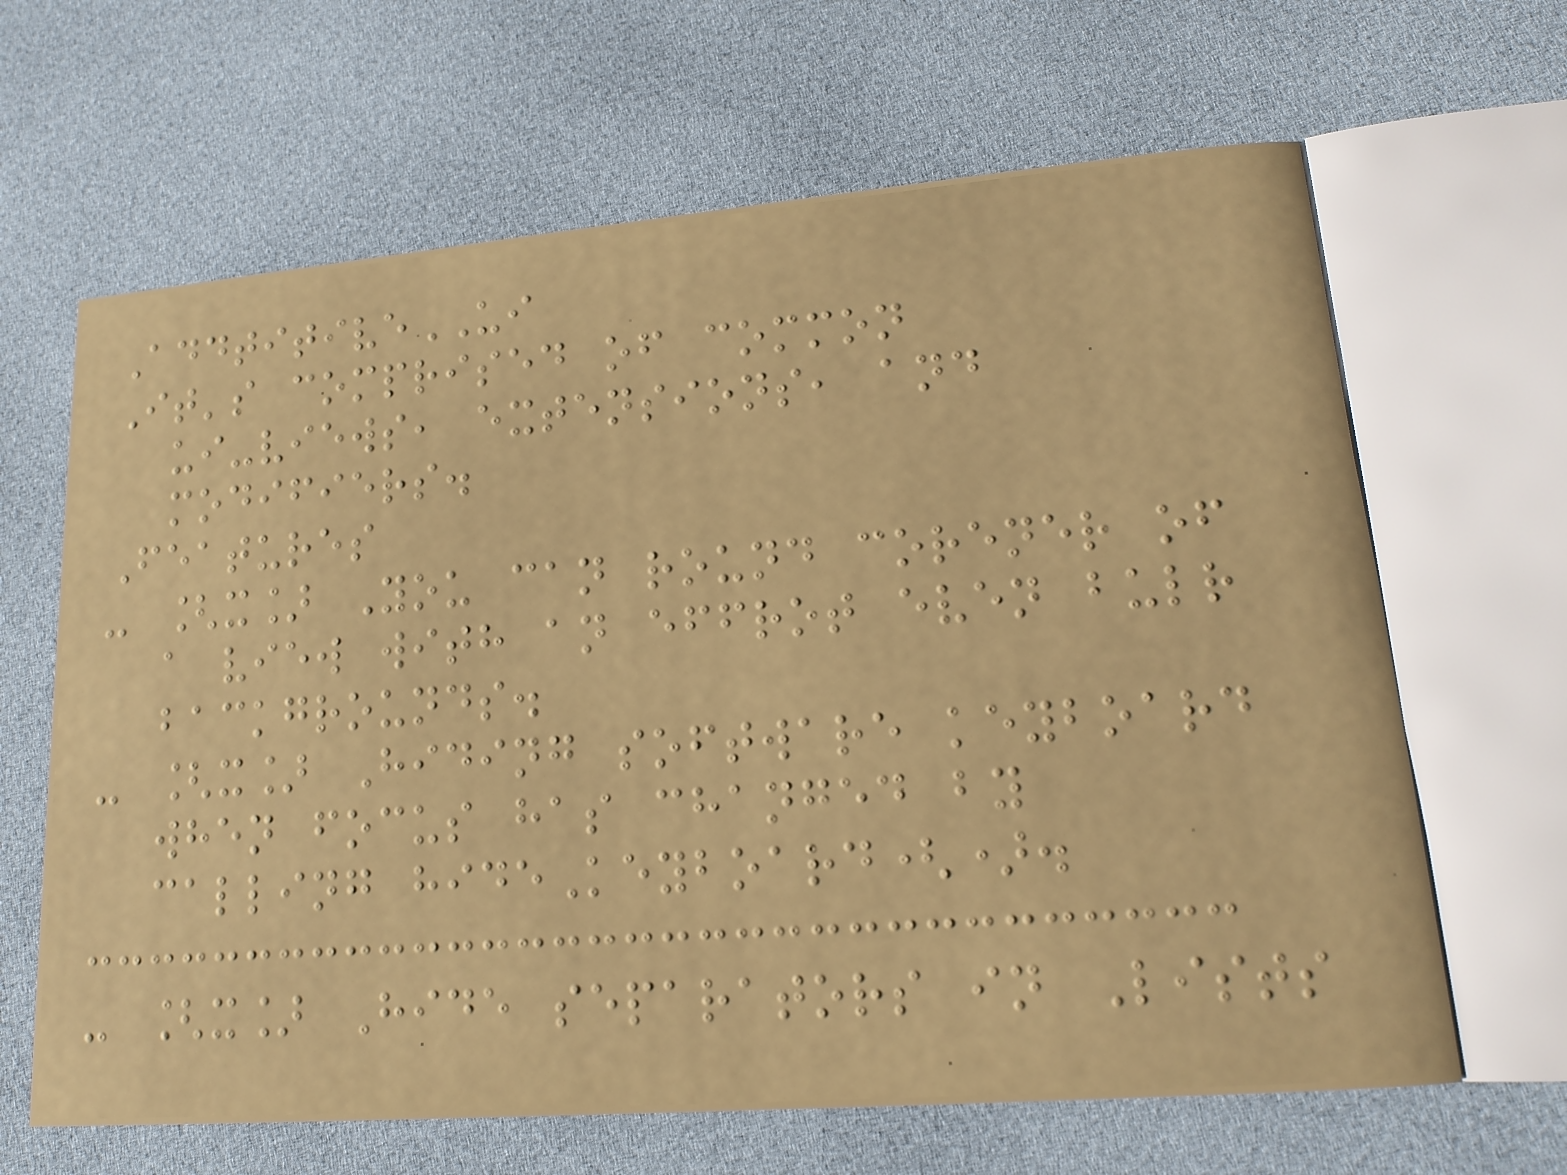AddtitiveUI
It's comprised of common
ui-views, extensions, and
modifiers.
Features
- [x] You can round corener of
a view with an effrot even bulr
backgrounds.
- [x] Hiding software keyboard
when focus has changed by
calling hideKeyboard().
- [x] Hide separators in Lists
